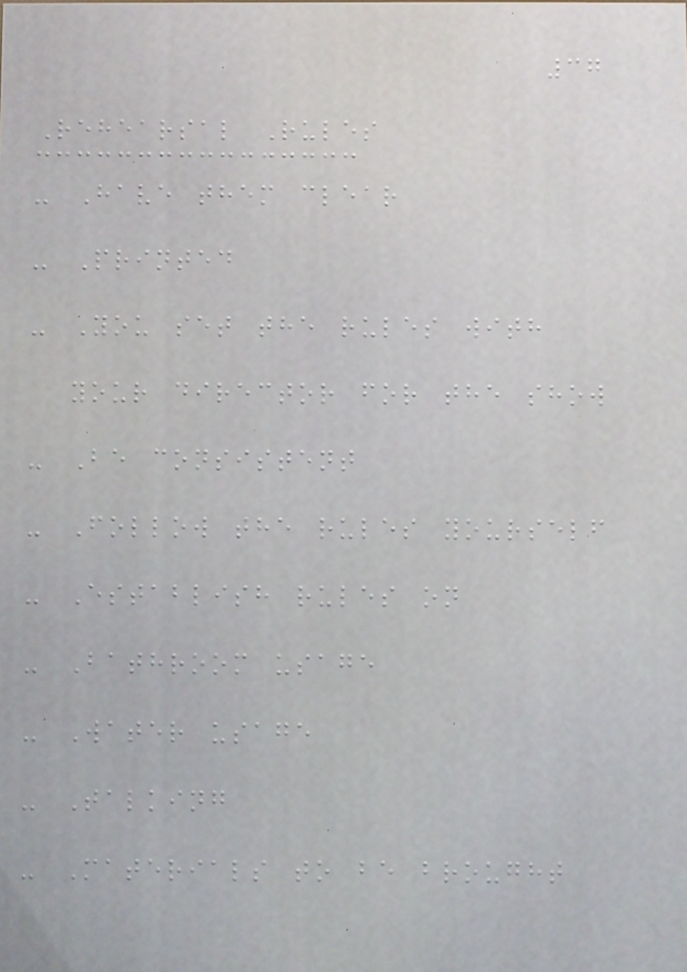37
Rehearsal Rules
- Have them clear
- Printed
- You set the rules with
your director for the show
- Be consistent
- Follow the rules yourself
- Establish rules on
- Bathroom usage
- Water usage
- Talking
- Materials to be brought
